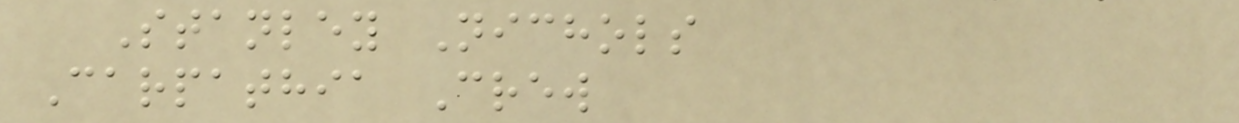Stanley Nichols
Carpathia Crew
